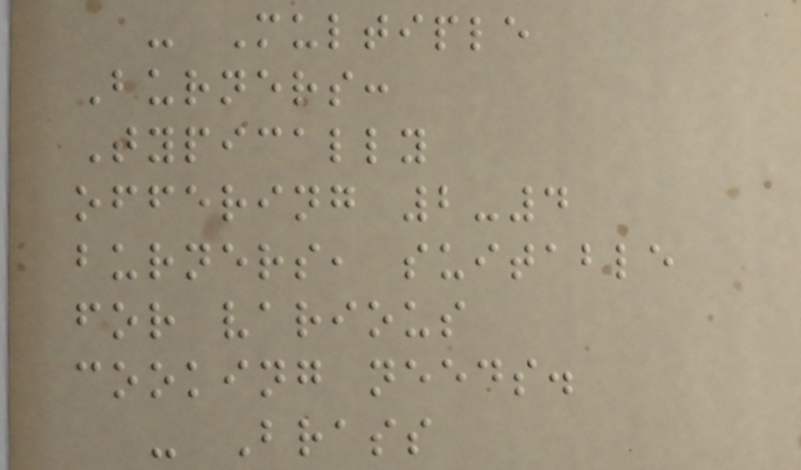- Multiple
Burners:
Typically
offering 2-4
burners, suitable
for various
cooking needs.
- Brass
